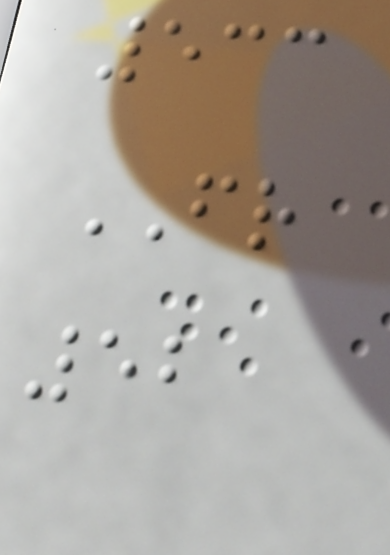533
FR
52
